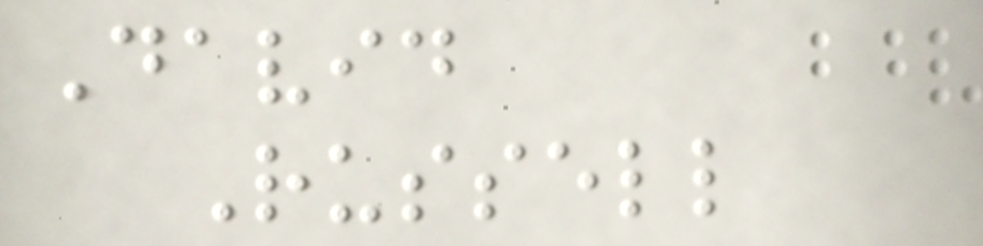David
Russell
